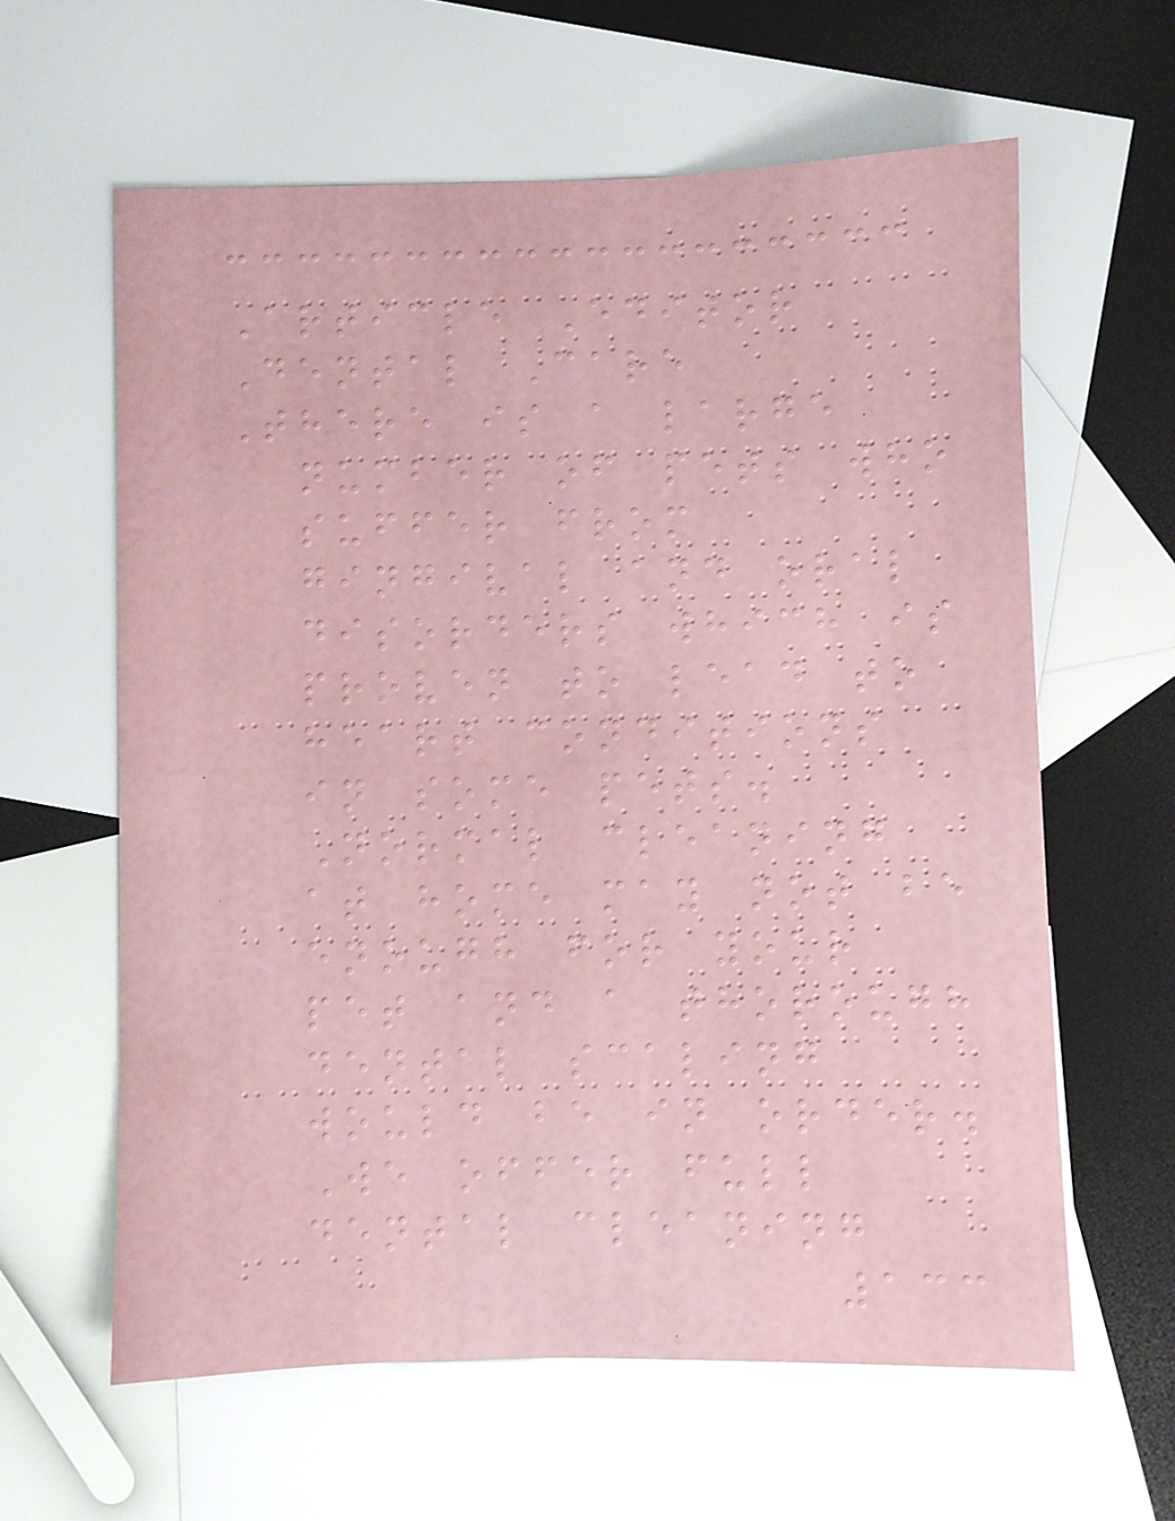Article Editor
Dental Care
There is a large
number of pets who
suffer from
gingival and oral
disorders which is
proven to lead to
heart conditions
in some pets.
Normal cleaning
at home may not be
enough for your
pet and a thorough
dental scaling
would be in order.
We offer full
dental cleaning
133
